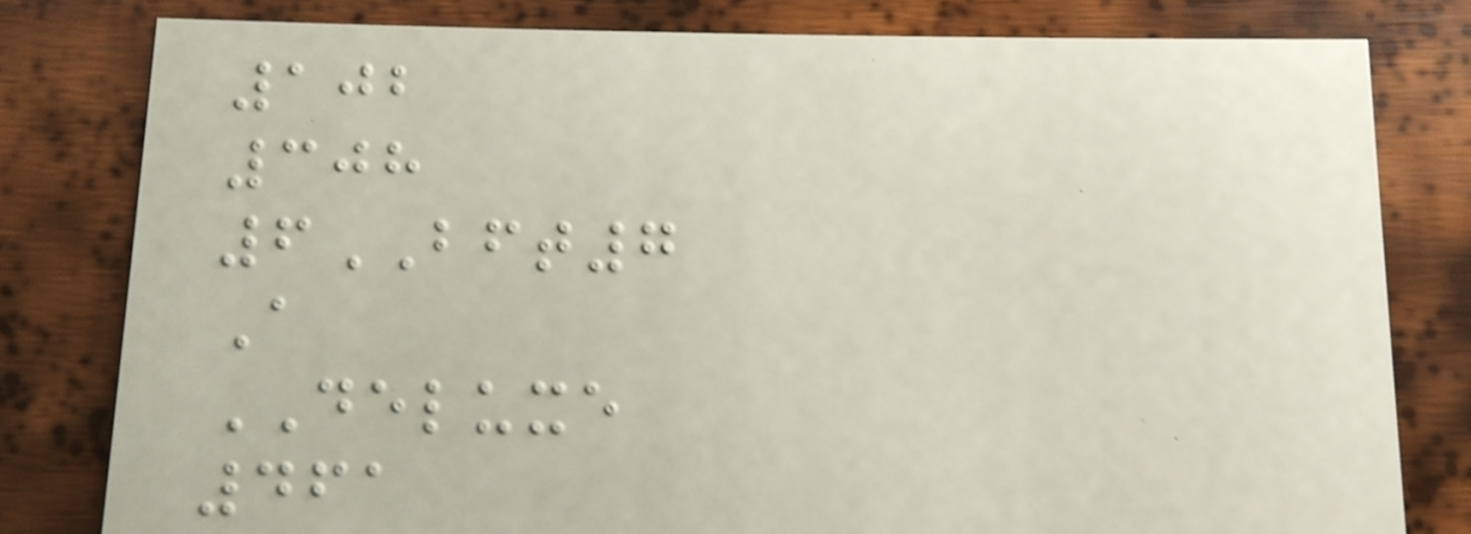102
308
6BFT7
A
DELUXE
461
